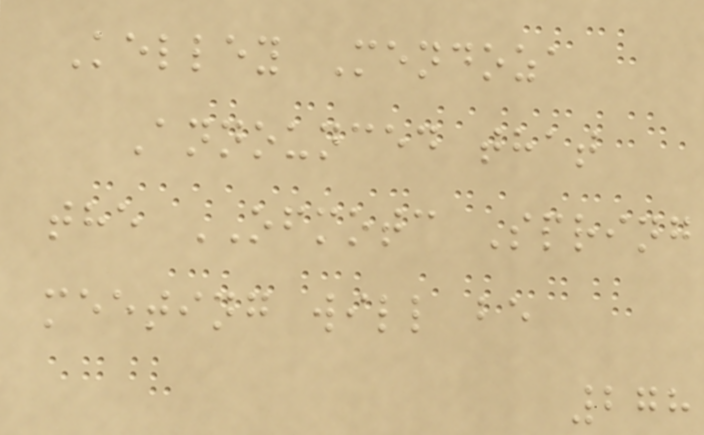Kelley Mendoza
Announced that
the OFMOTC Spring
meeting will be
278
